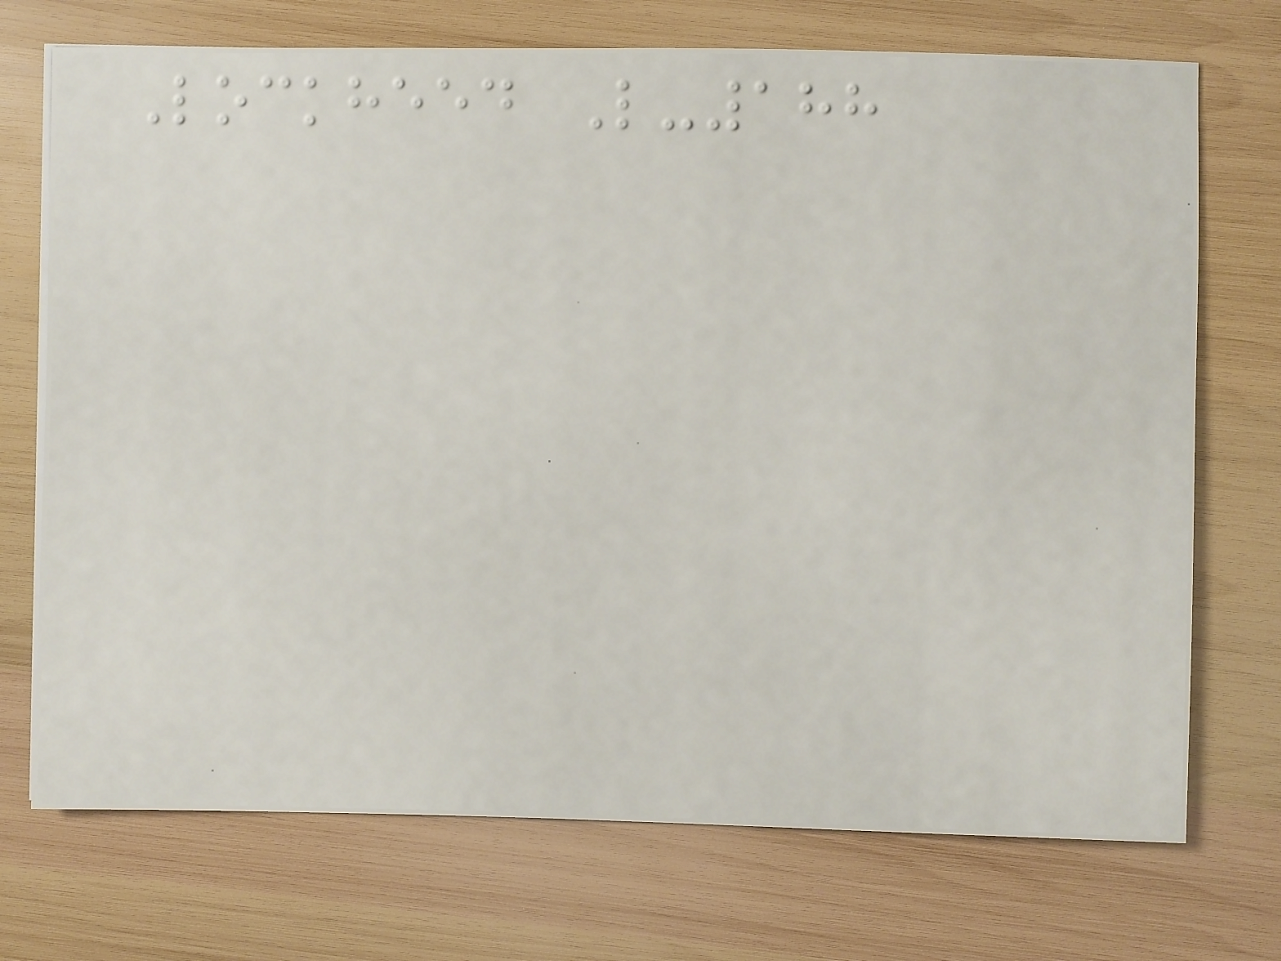Lockheed L-188
